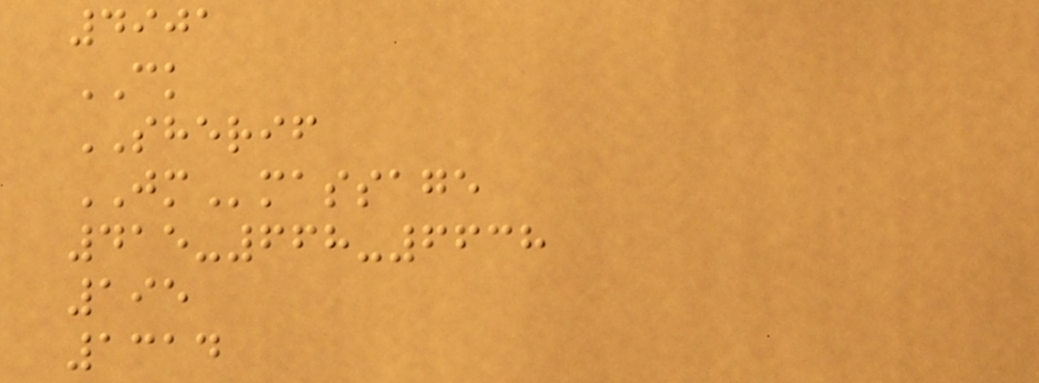4901
CK
SHERIF
JMmassage
415-668-6638
195
1314
